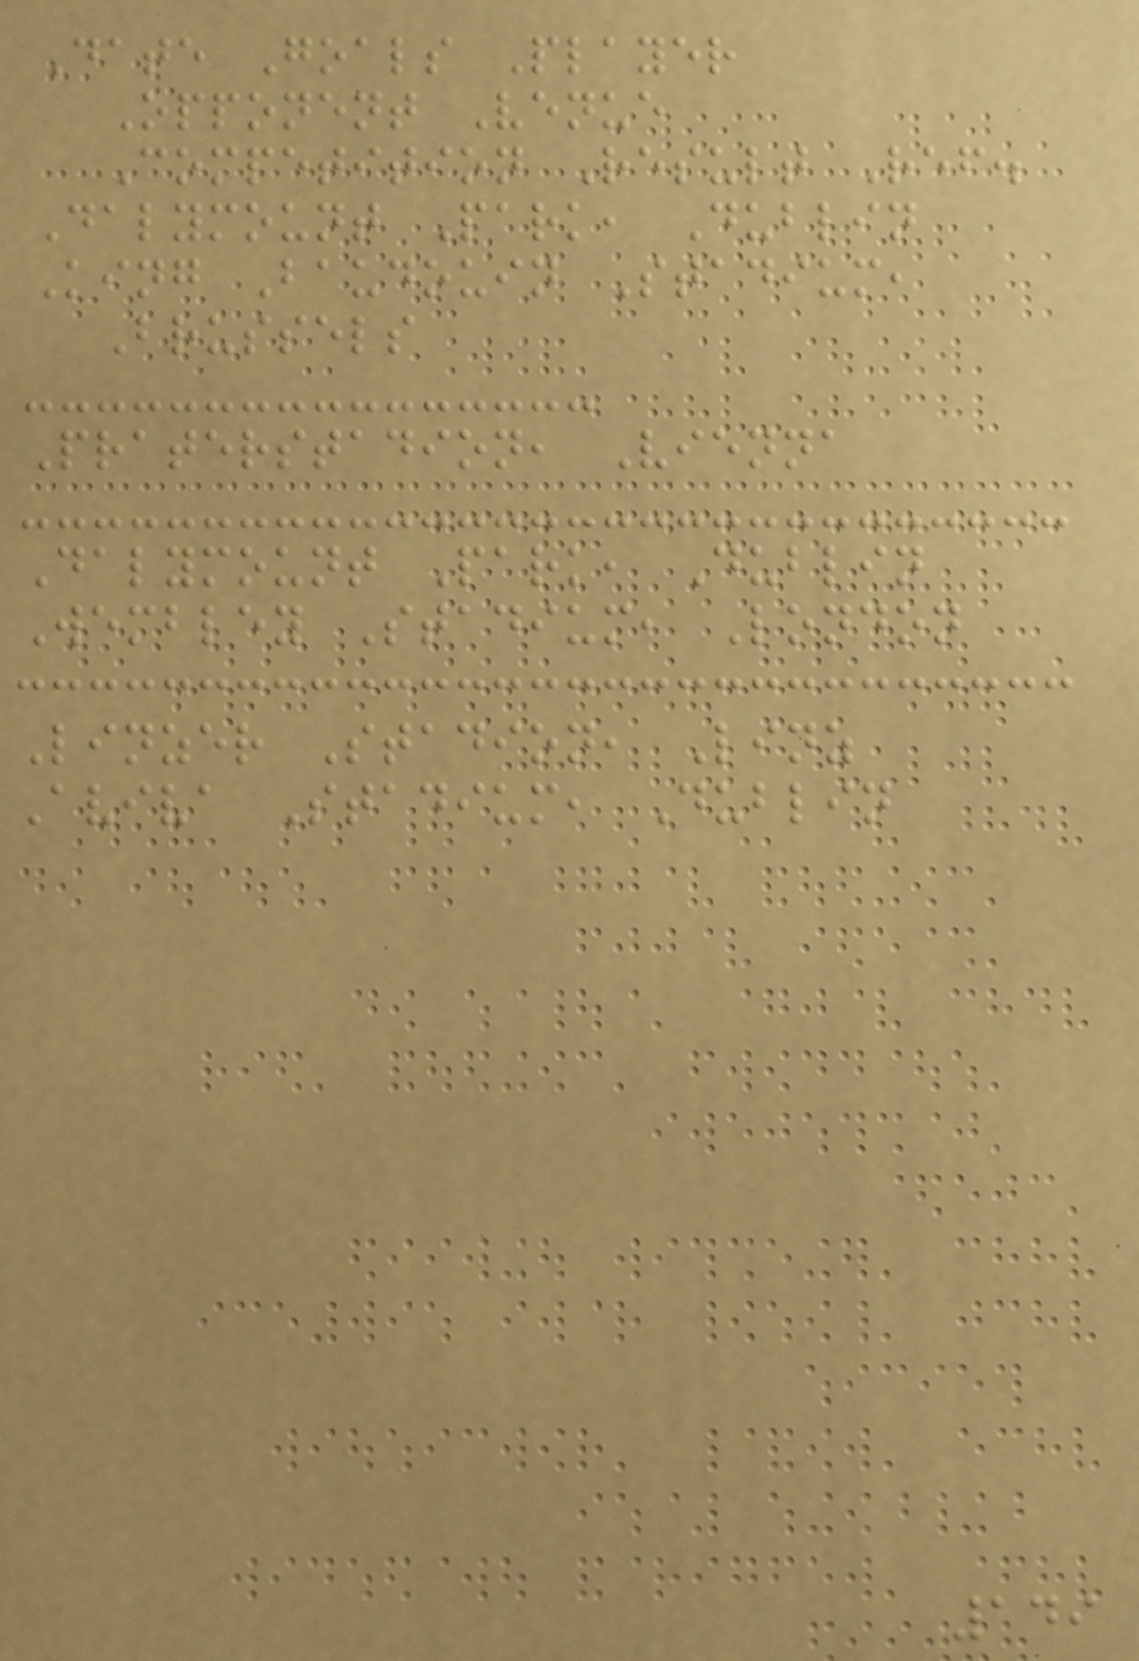Date Goals Player
Opponent Venue
Competition Result Ref.
Dalymount Park, Dublin
King Baudouin Stadium,
Brussels
Praterstadion, Vienna
Dalymount Park, Dublin
Wembley Stadium, London
Linzer Stadion, Linz
Aviva Stadium, Dublin
149
